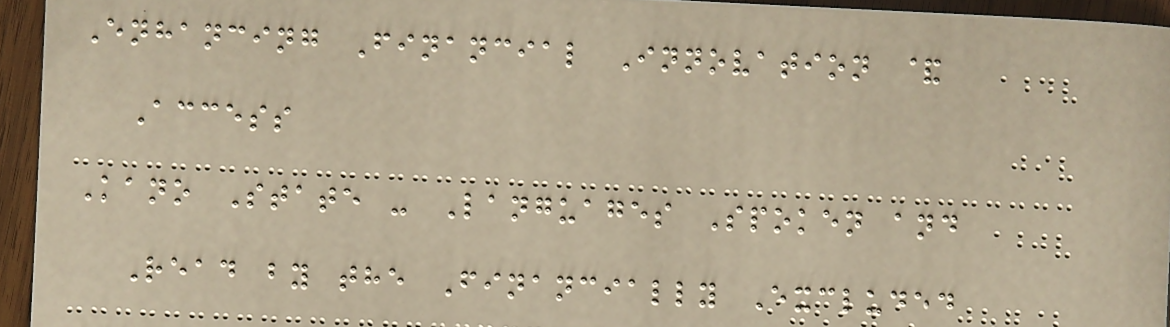Enhancing Financial Innovation &
Access
Kano State - Languages Spoken and
Read by the Financially Excluded
